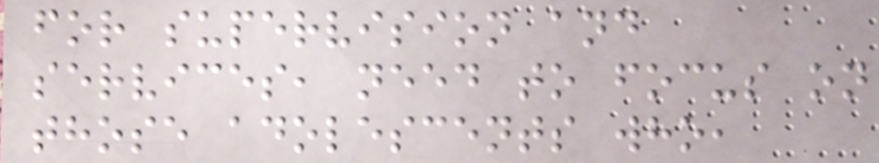for supervision and
services, need to focus on
those adolescents who,
